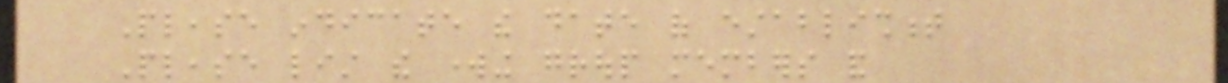Please indicate the date of establishment
Please list the working group members and
